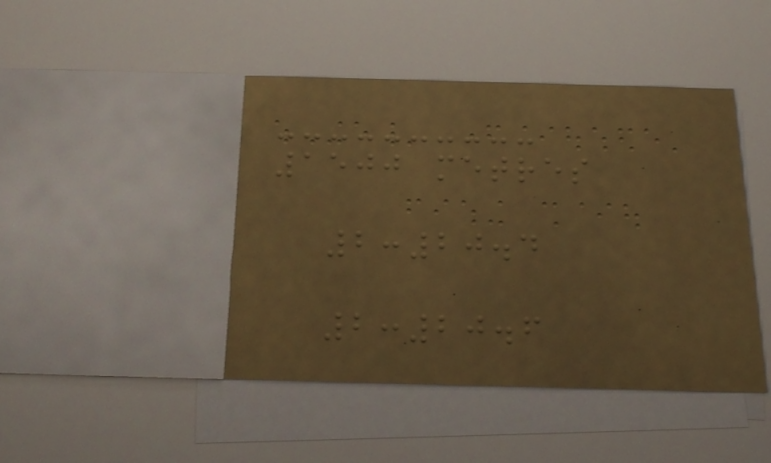1500 metres
2:20.4
2:20.6
